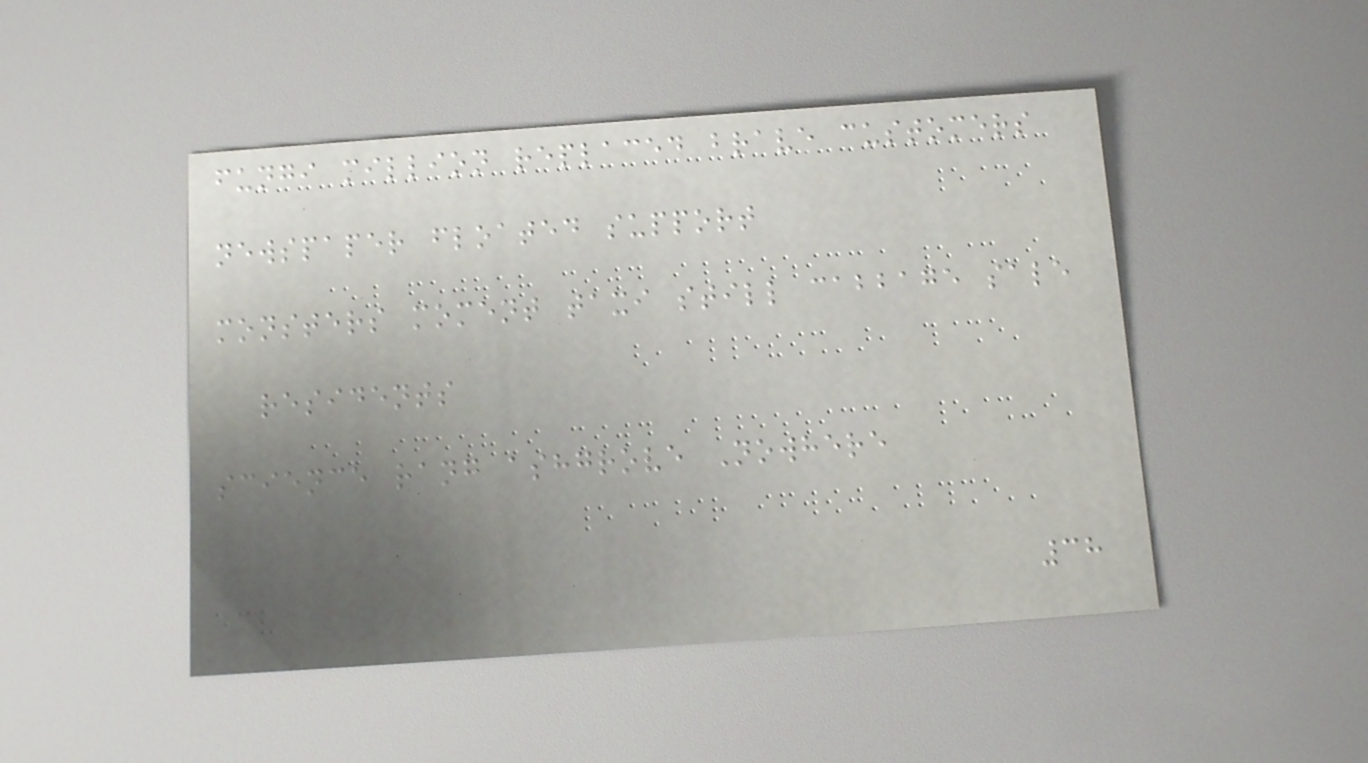fungi million replaced brave customers
newspaper floated support
monsters moment taxi still cabbage sale
residents
science rang ashgrove Nowhere
38
